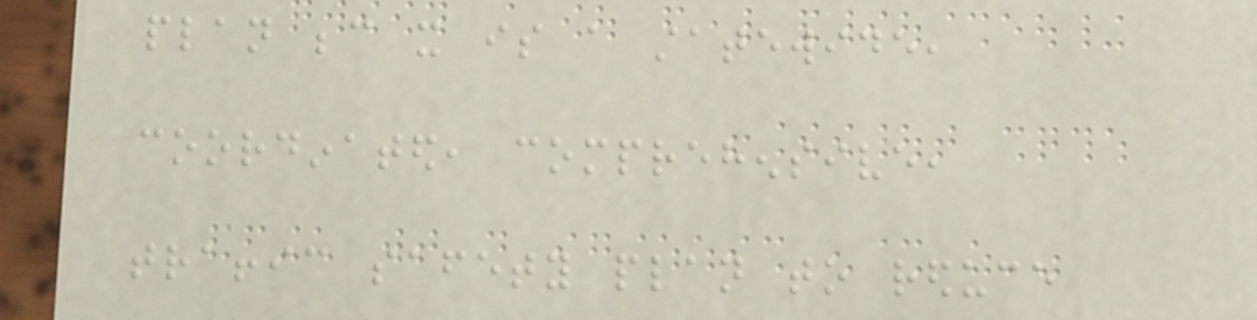plan because it is a statewide,
coordinated, comprehensive,
traffic safety plan to reduce
